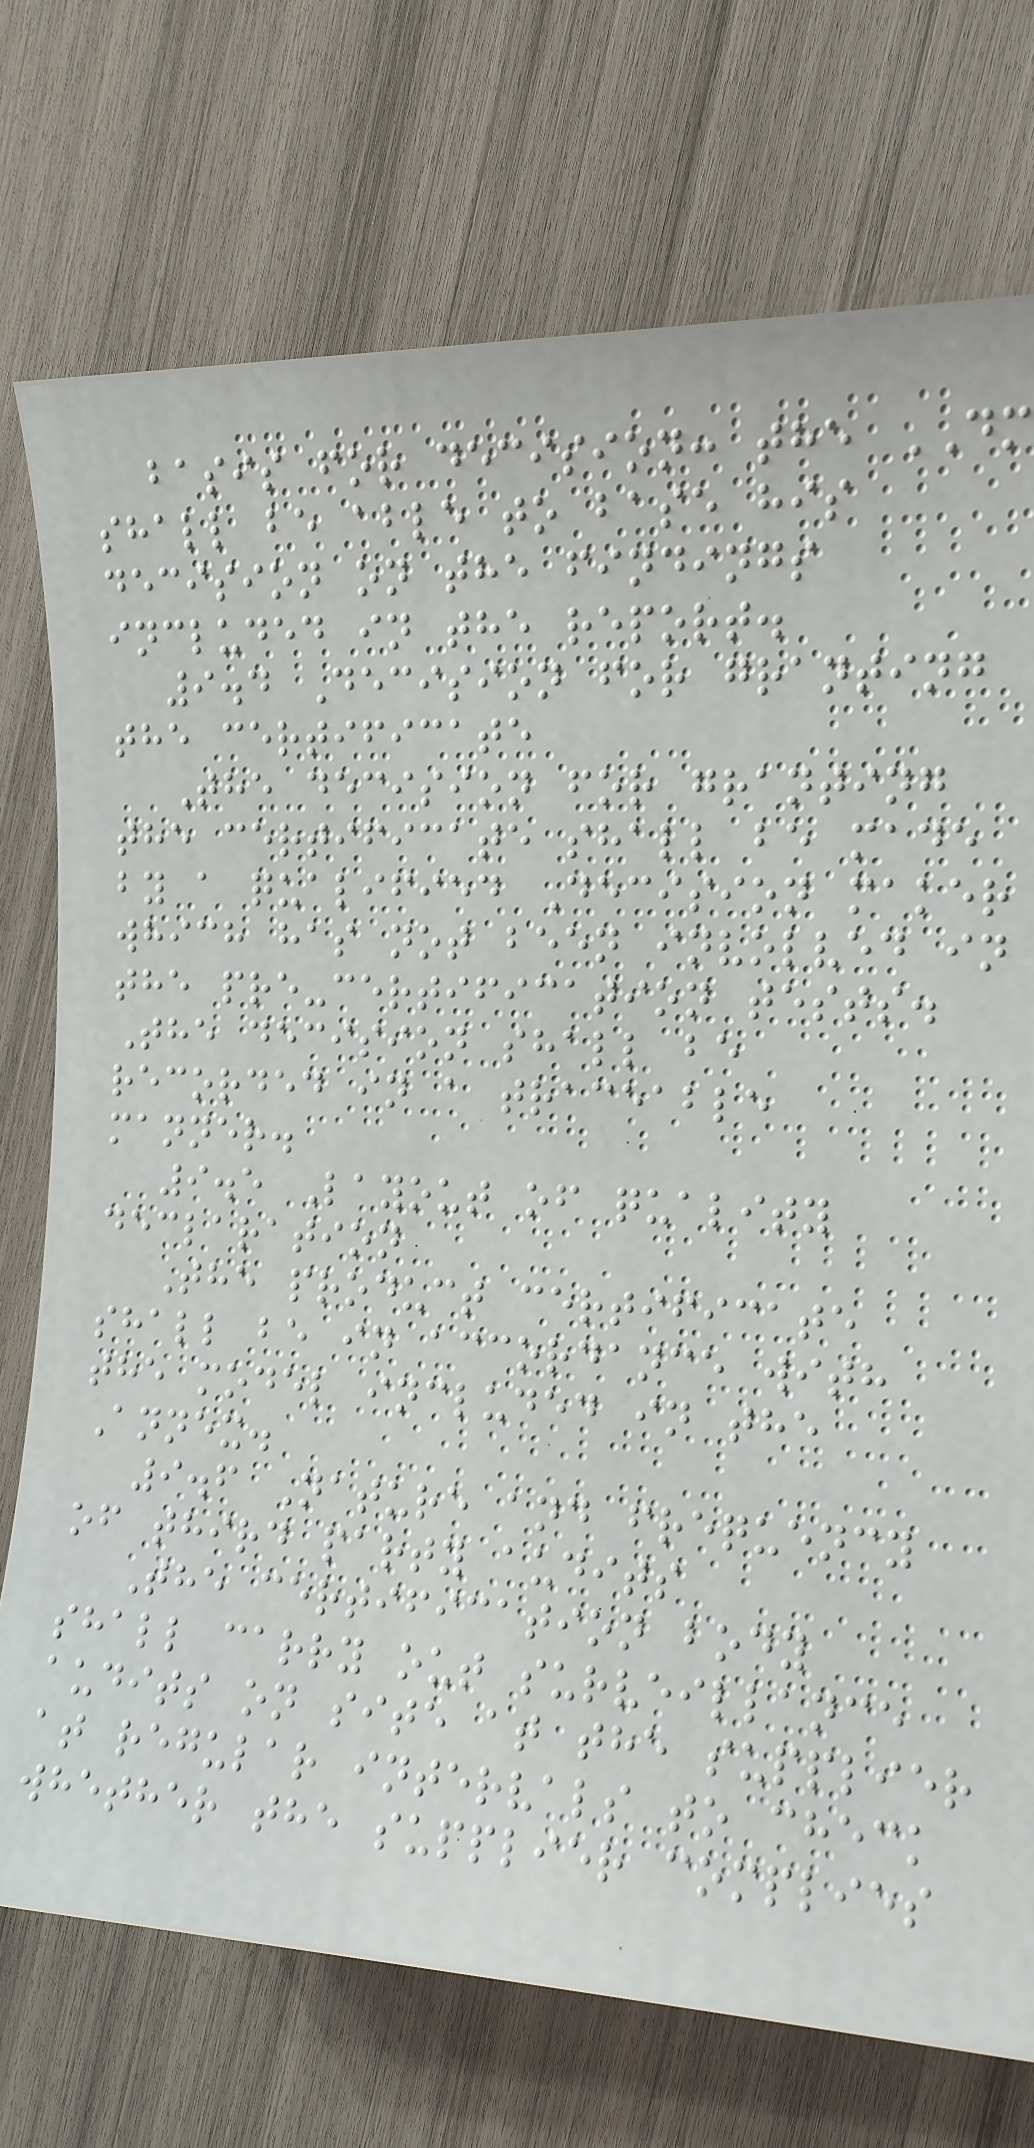basis for decision: the DM
shall be able to base his
decision on the findings
included in the report.
9.4 Decision for granting
the certificate
The decision for granting
the certificate shall be made
by a qualified Decision maker
which has not been involved in
the pre-certification tests.
The decision shall be
recorded in a traceable
manner.
9.5 Layout of quality
declaration
The product certificate
shall be in accordance with
the model included in the
Annex.
9.6 Nature and frequency
of third party audits
The certification body
shall carry out surveillance
audits on site at the supplier
at regular intervals to check
whether the supplier complies
